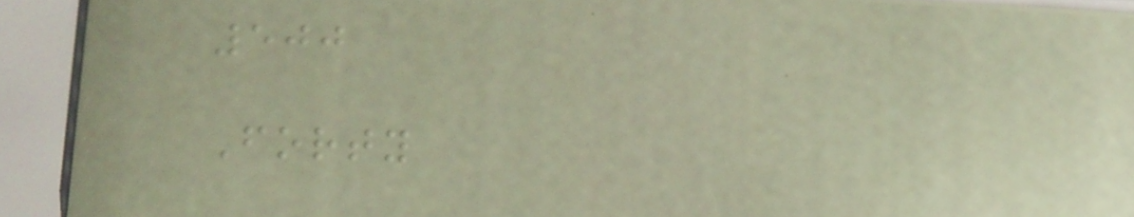500
Forty
